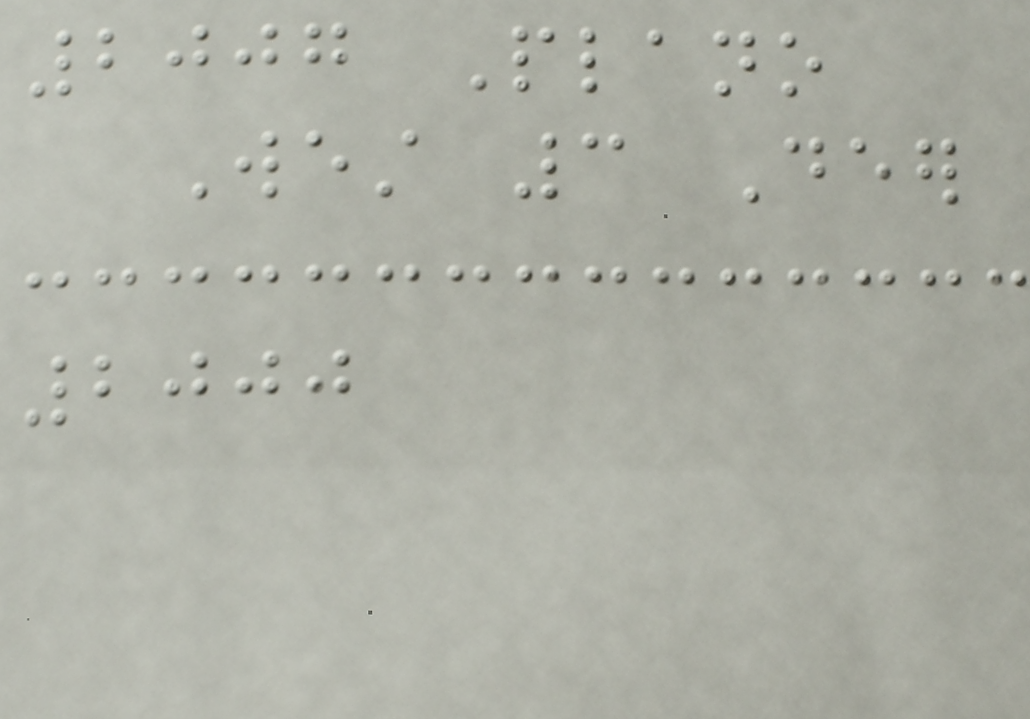2007 Plano
West 3 Deer
2000
